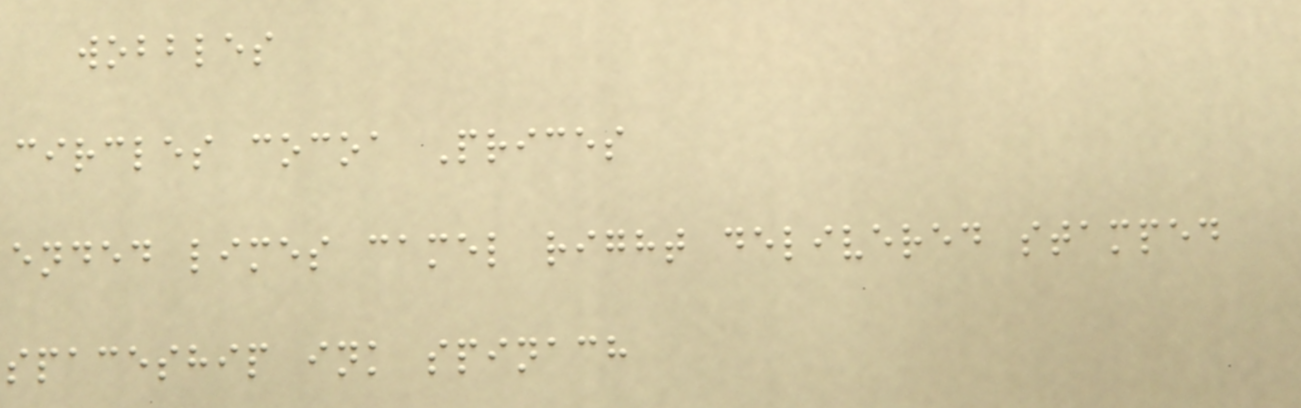wobbles
circles cocoa Prices
ended limes camel right delivered stamped
spaceship ink spinach
